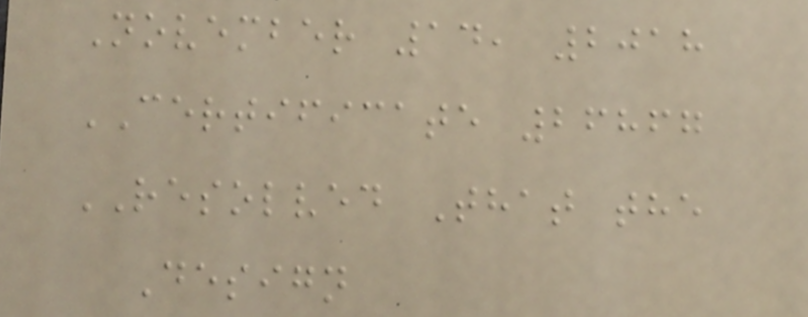November 14, 2018
CERTIFICATE 26867
RESOLVED That the
Design
